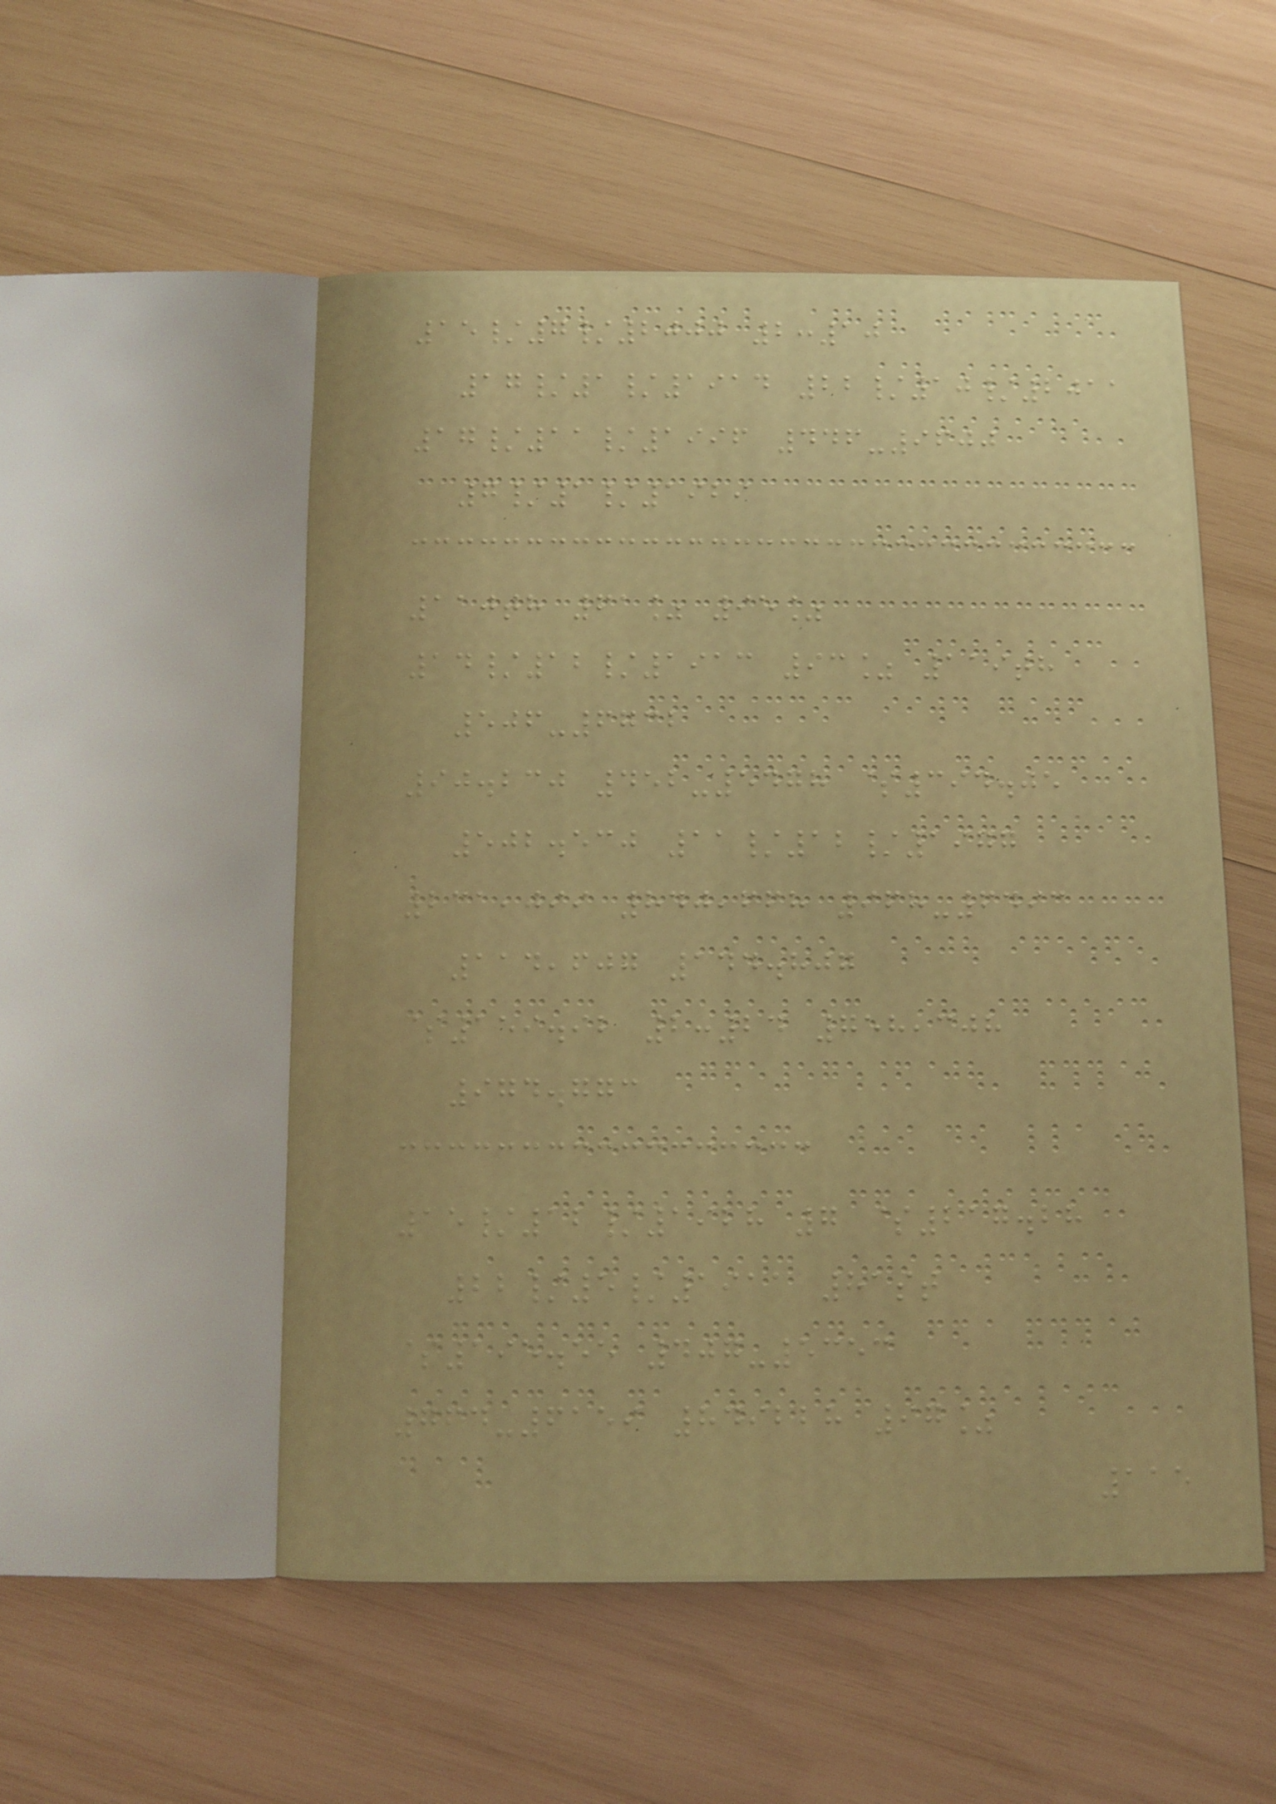15/7/2000 2:10
17/1/1914 22/10/2011
17/11/1996 446-9600
7/1/1929
110th 61% 95%
14/12/1913 93% 119th
506-6732
90.230 452-5478 $394.05
502.530 11/12/1977
231,099 840,668 968-6493
114,607 144.807
$159.92 2:24 758,308
974.773
15/12/1928 7 $217.28
22/5/1911 81st
$195.55 407-5353
764-6159 849228 97%
115
